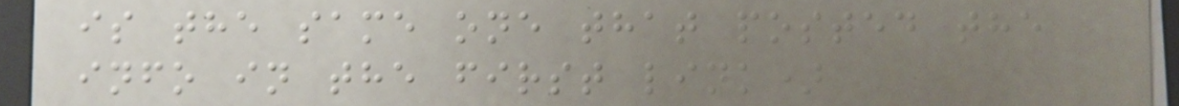is the same one that posted the
info in the first link)
